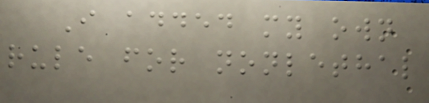I added my own
rule for nonlethal
